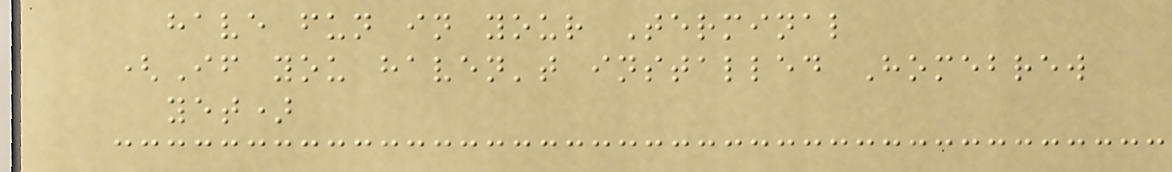have fun in your Terminal
(If you haven't installed Homebrew
yet)
